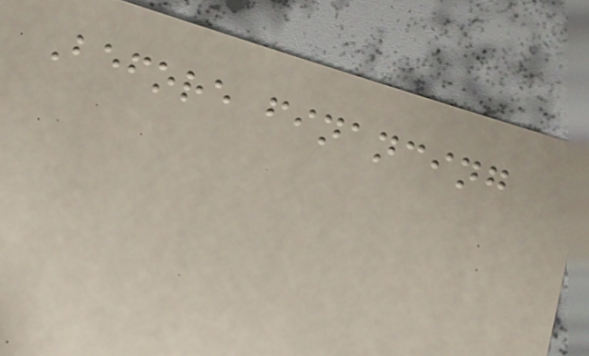Before financing
